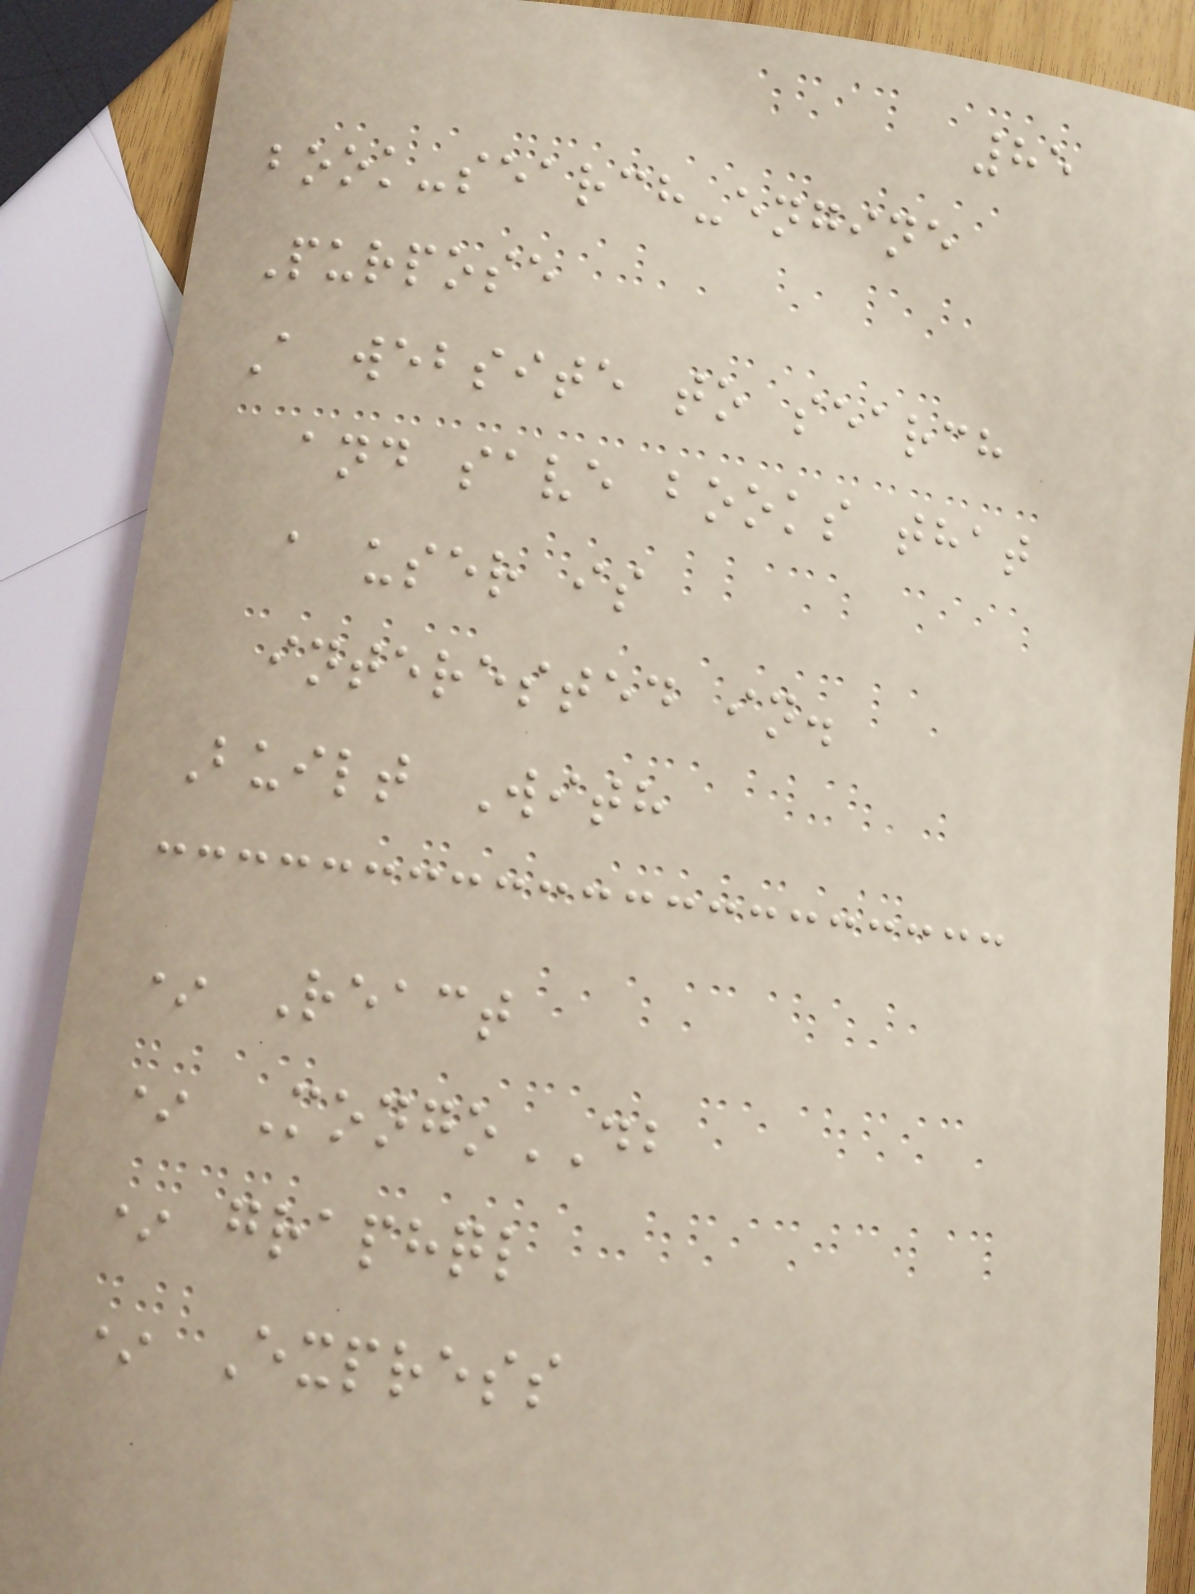85
book-search-engine
Purpose
A website to search
and save books that
a user is
interested in.
Built With
* React
* MongoDB
* graphql
* Express
